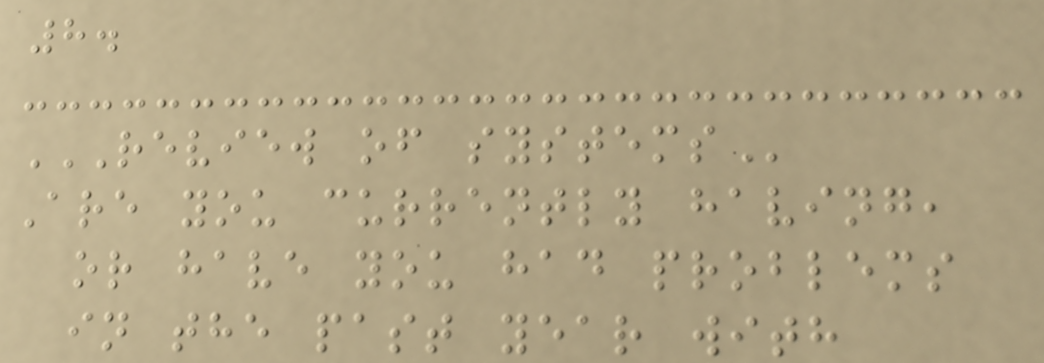8.
REVIEW OF SYSTEMS
Are you currently having,
or have you had problems
in the past year with
